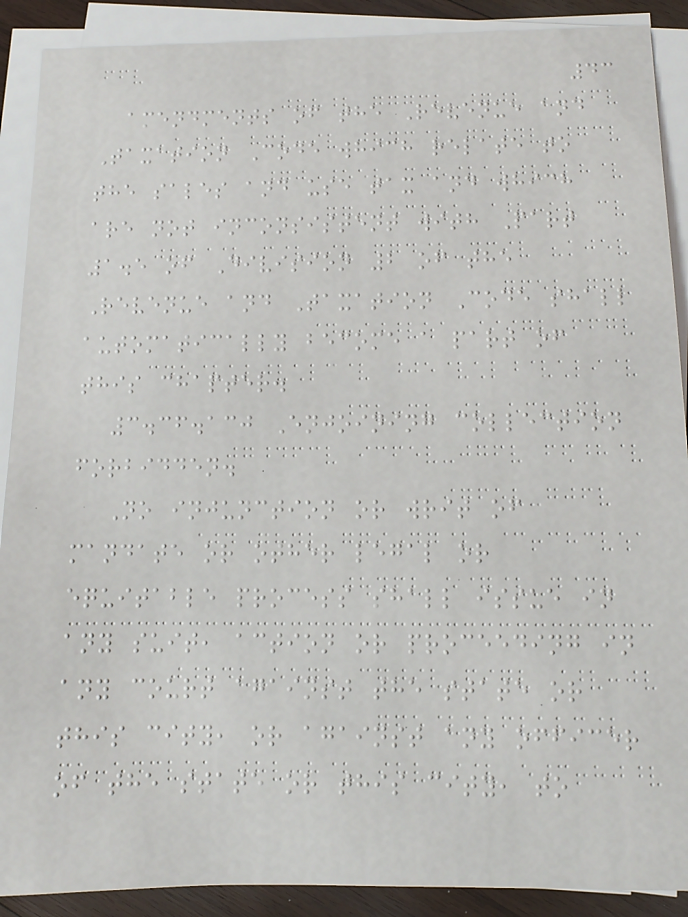43
amendments of the Revenue and
Taxation Code which relate to
the sales and use tax and which
are not inconsistent with Part
1.5 of Division 2 of the
Revenue and Taxation Code shall
automatically become a part of
this chapter.
3.36.130 Enjoining collection
forbidden.
No injunction or writ of
mandate or other legal or
equitable process shall issue in
any suit, action or proceeding in
any court against the state or
this city, or against any officer
of the state or this city, to
